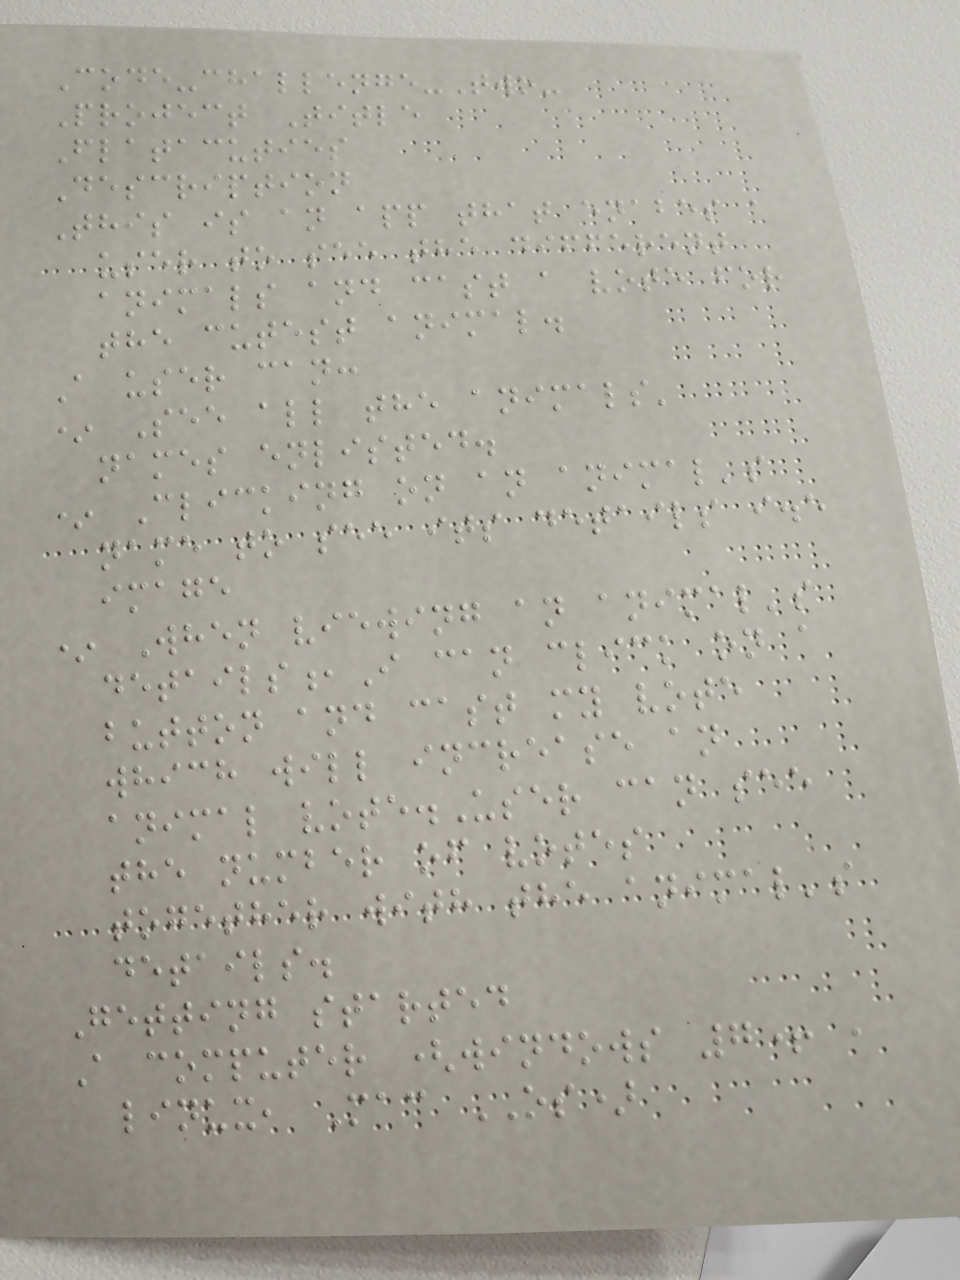Code-challenge-Two-
Project Title
Flatacuties
Description
This is an app that enabes a
user to see the different
animals and cast a vote for
the cutest animal.
A user can:
* See all the animals'
names enlisted.
* Clicking on an animal's
name to see its details i.e
image
* When viewing an animal's
details,I can click on a
button and cast my vote
which will increase an
animal vote.User can see
the number of votes
together with the animal's
details.
Getting started
A computer (windows 7+ ,
linux, Mac OS)
